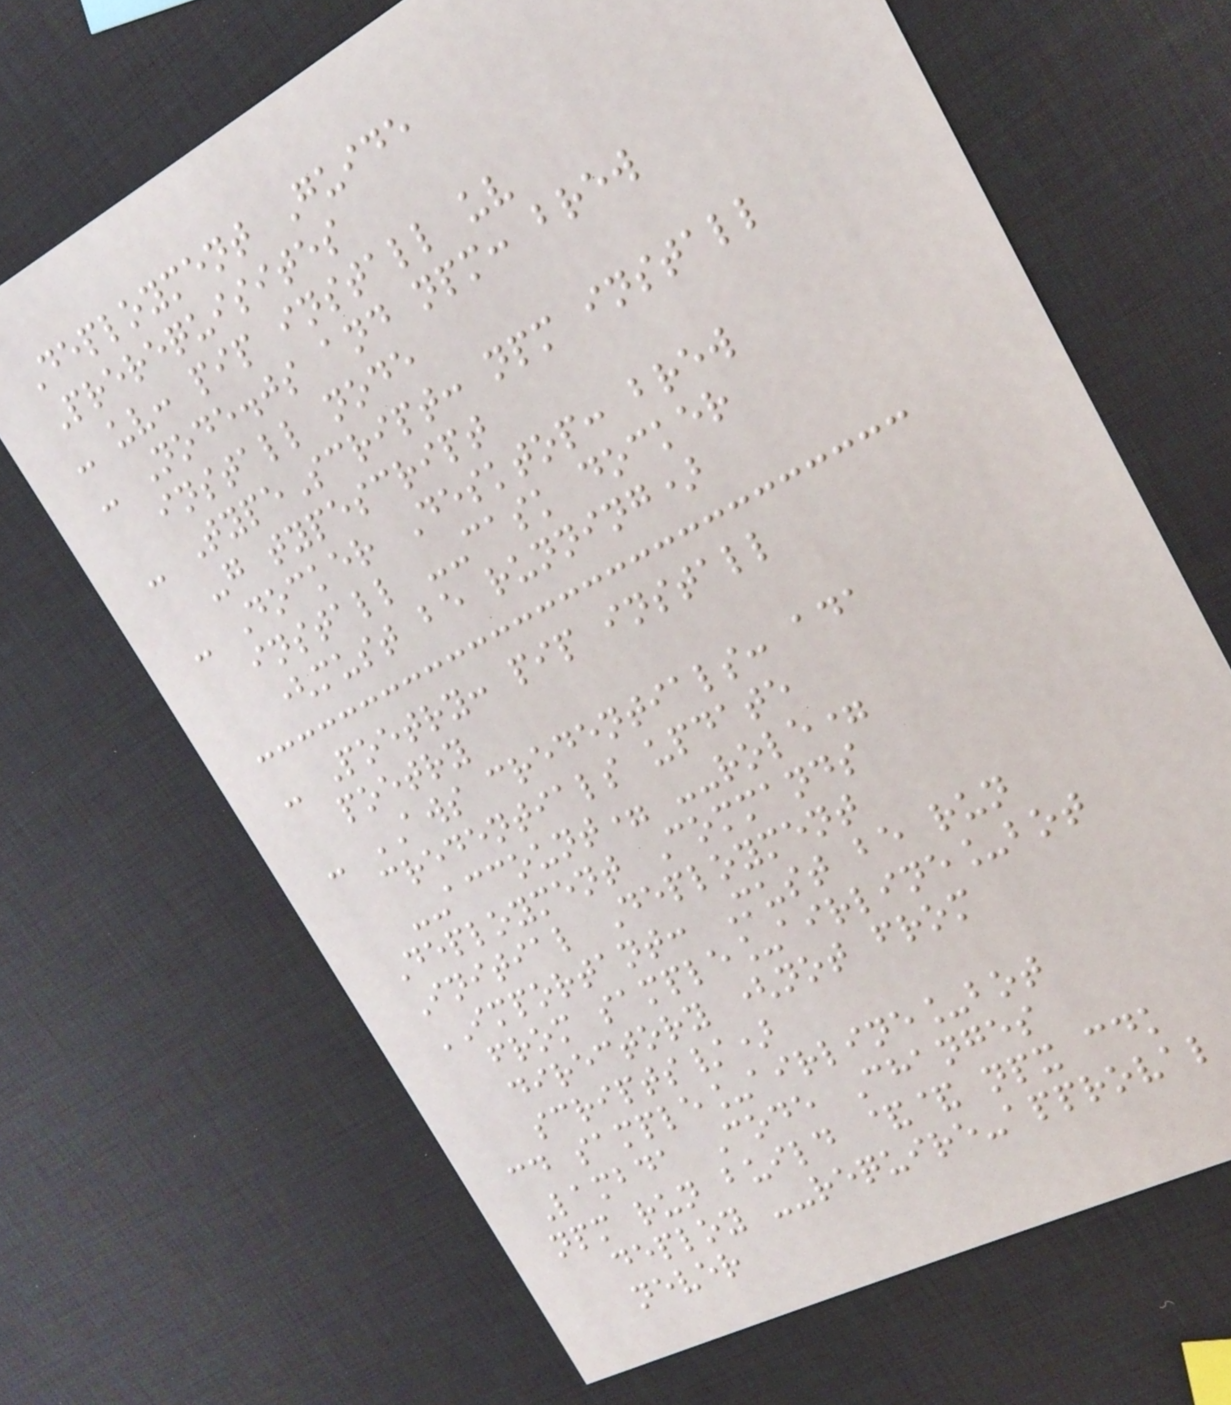Deployment Guide
Prerequisites
- uv: pip install uv
- Node.js and npm: brew
install node
- TypeScript: npm install
-g typescript
- Docker Desktop: brew
install --cask docker
(must be running)
- Poetry: pip install
poetry
- AWS credentials: ada
credentials update
--account= --role=
Deployment Commands
Initial Deployment
IMPORTANT: Must be run
from sample_airline_bot
directory (not from
scripts/)
cd sample_airline_bot
Lambda Code Changes
npm run build && npx cdk
deploy --require-approval
never
